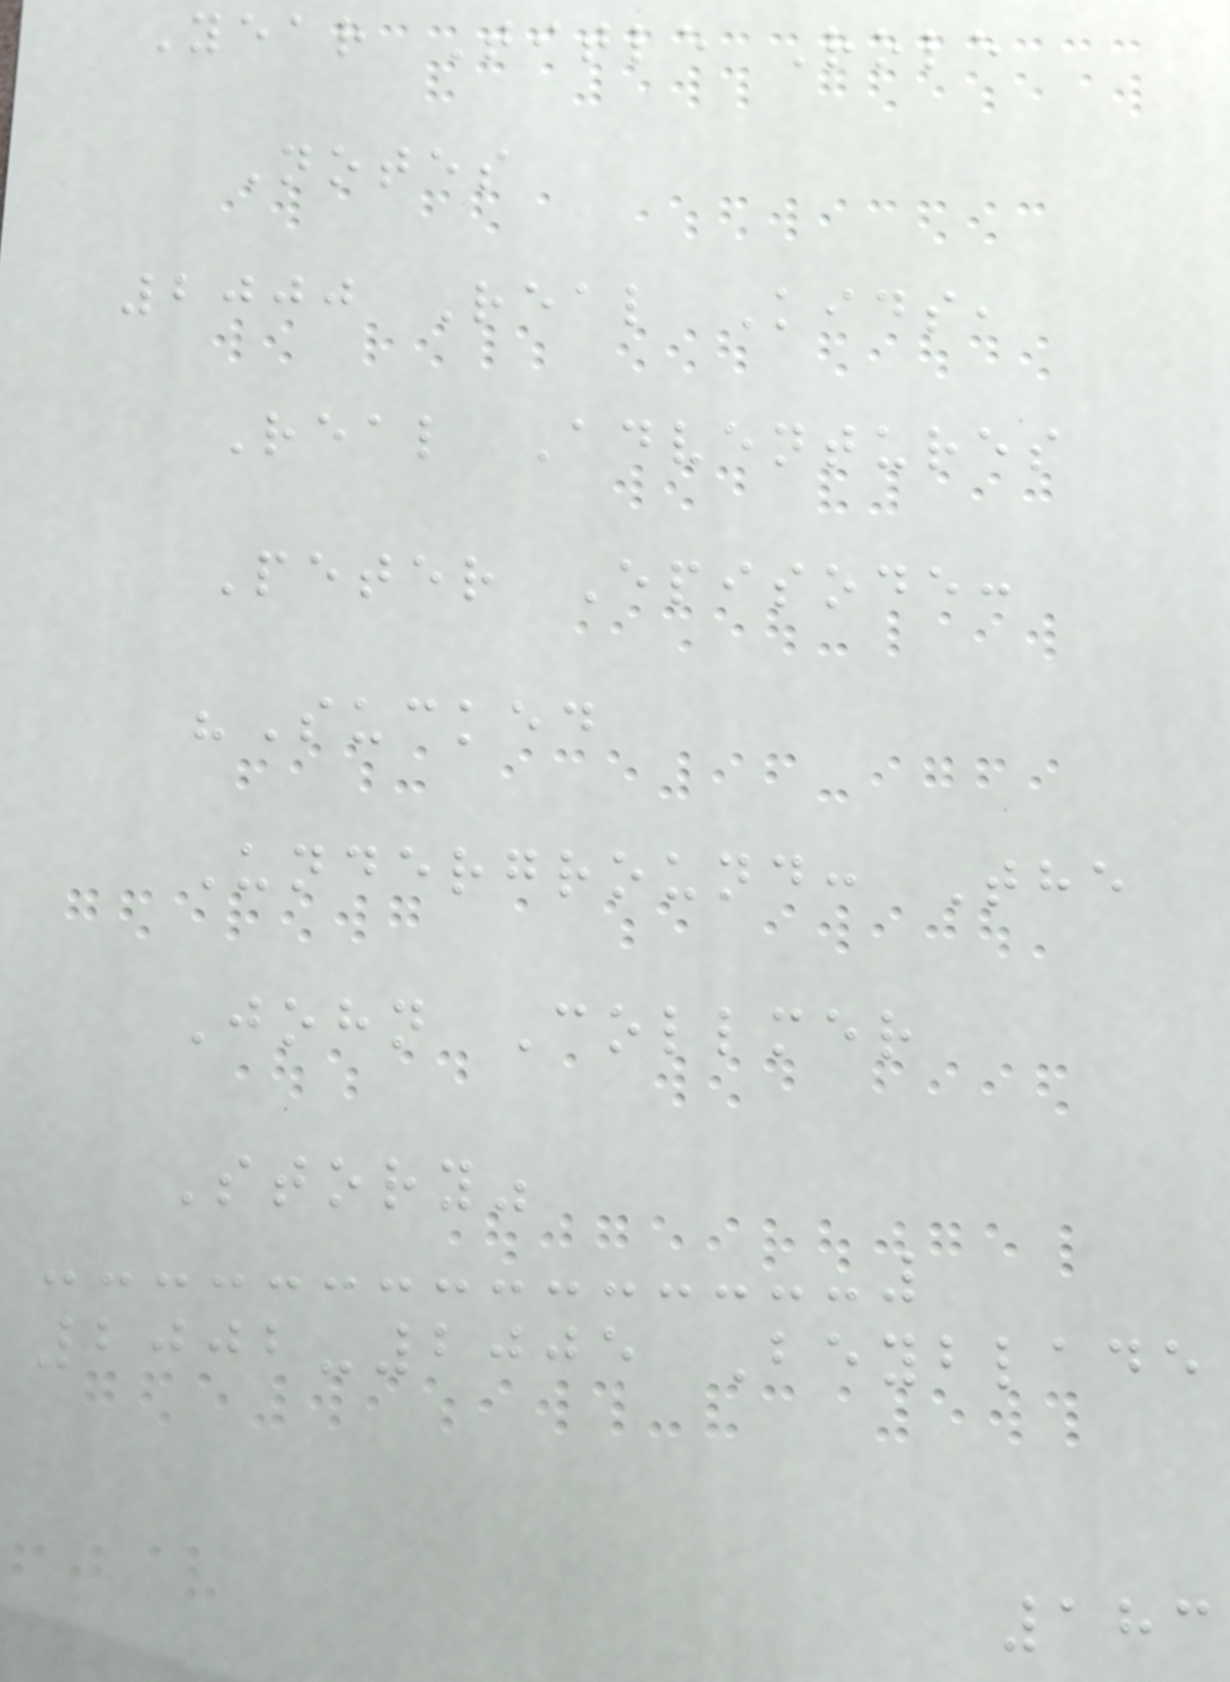Year Title Role
Notes
2000 Real Kids,
Real Adventures
Peter Episode:
"Sucked
Underground: The
John Collmer
Story"
2002-2005 Beyblade
183
